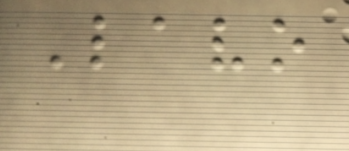Lavo
